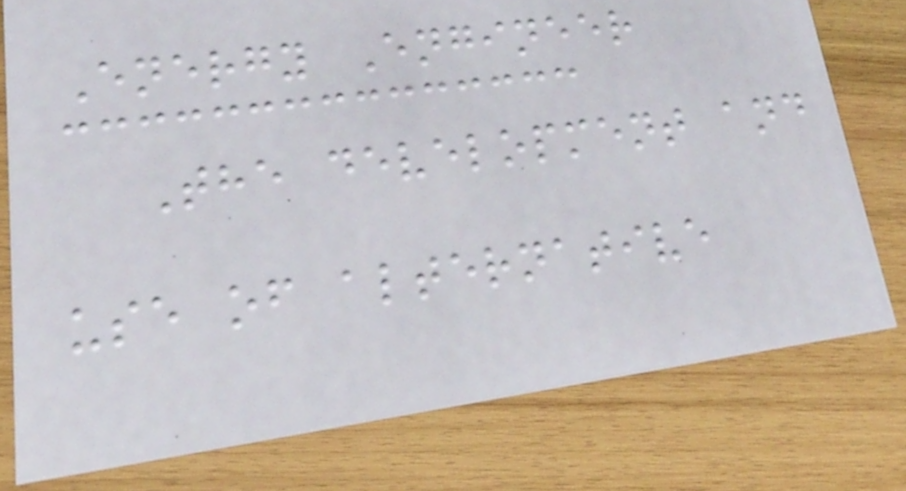Energy Engineer
The development and
use of alternative
